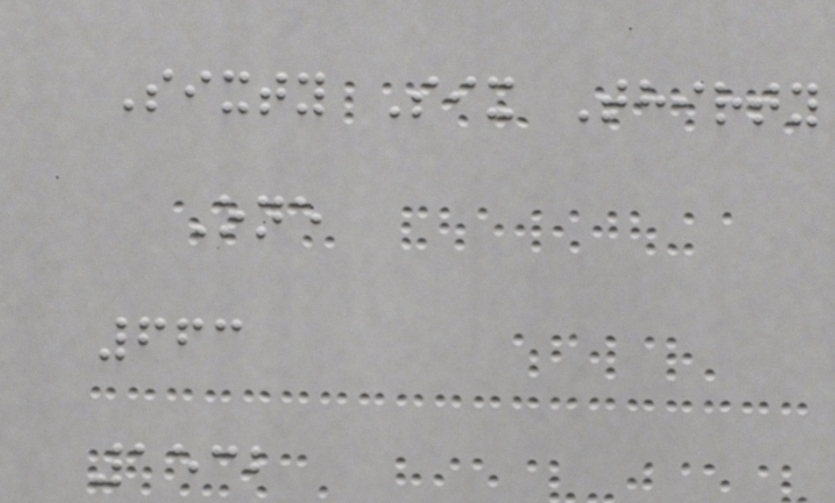Sixty Six Thirty
One
663
1532
